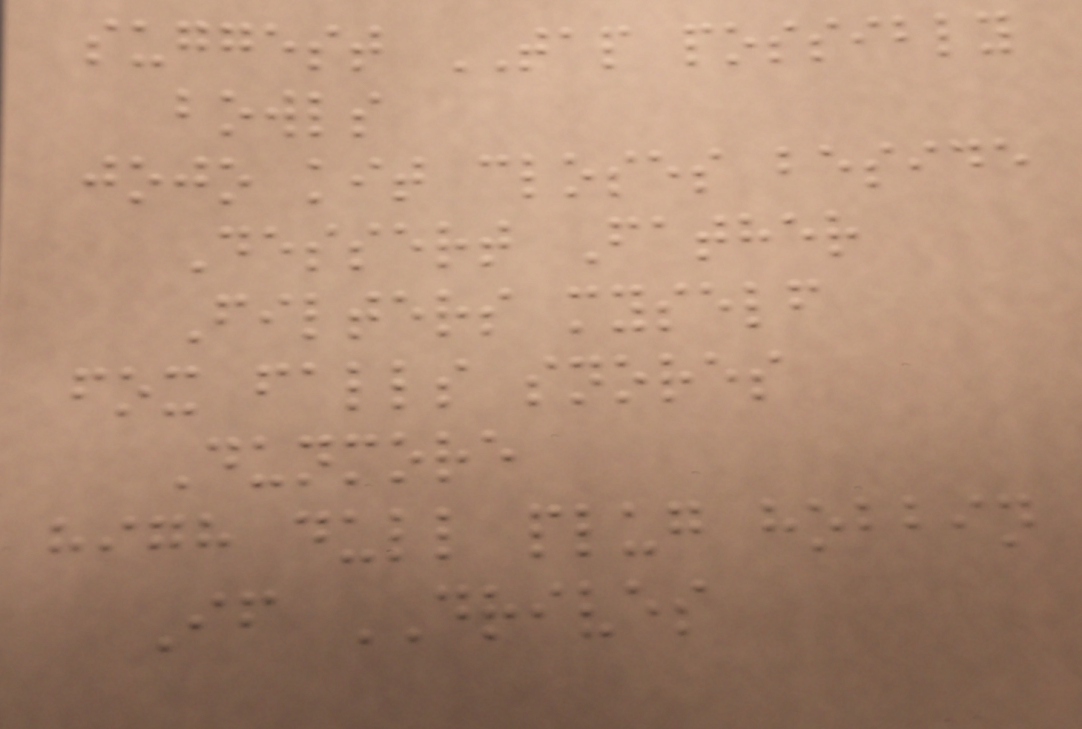suggest TAP possibly
bowls
jojo kit closes beside
Dessert Father
Filters myself
fox falls snores
Dunmore
high dull plug hobbin
If DRIVES
